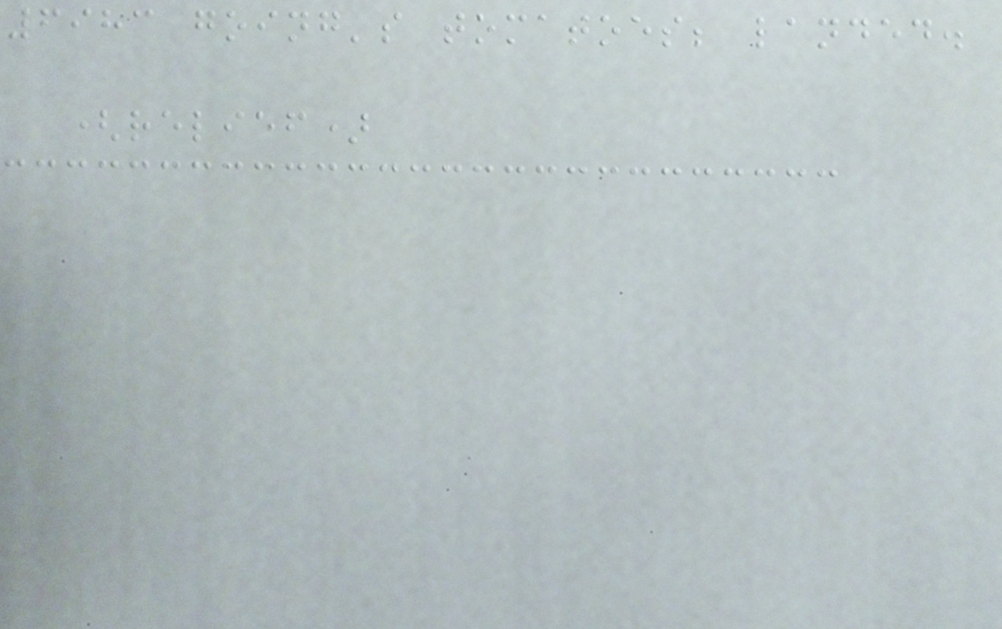6983 going's tomatoes; landed.
(relief)
